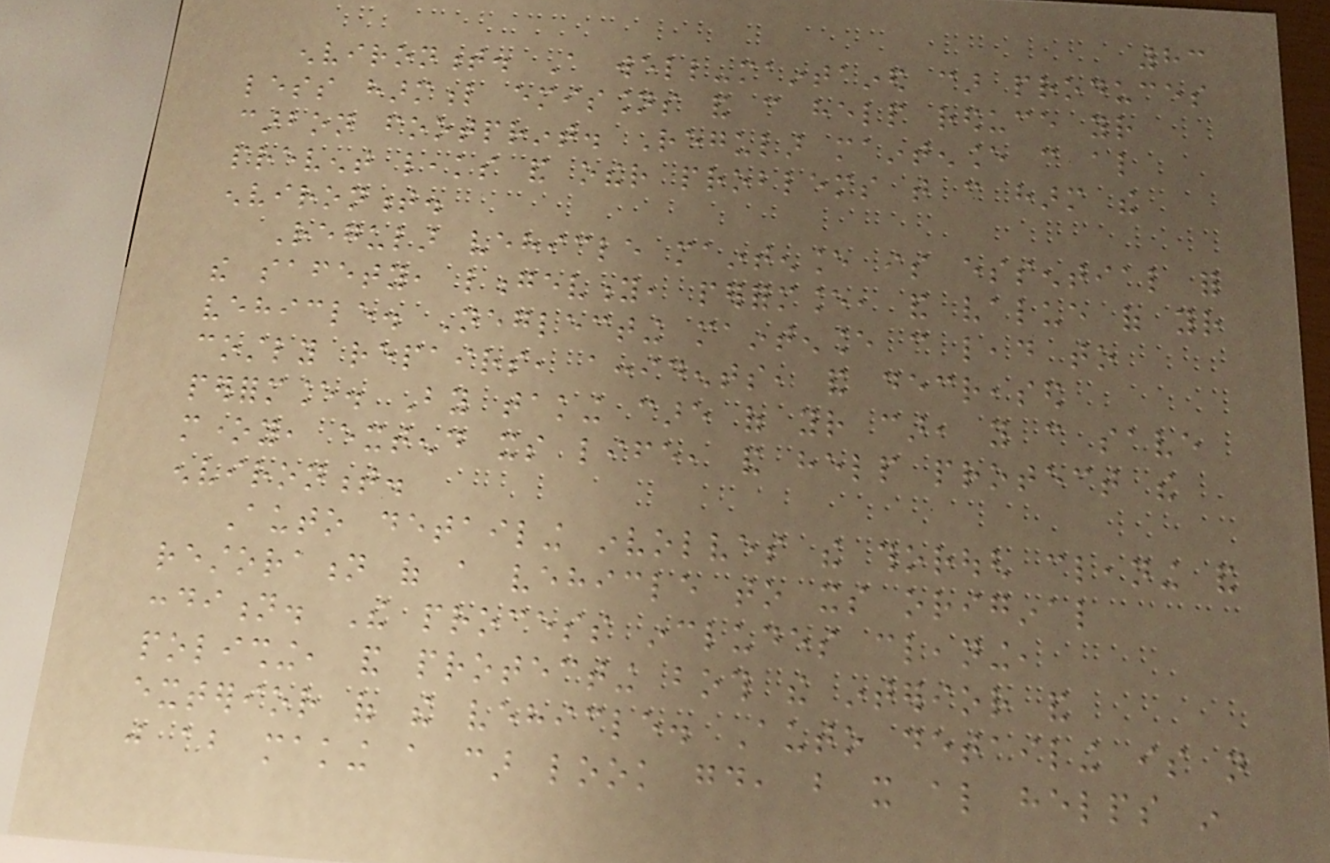83
environment. A well-maintained car produces
less harmful emissions and can help reduce your
carbon footprint. Regular maintenance can also
prevent leaks and other problems that can harm the
environment.
Regular vehicle maintenance is essential for
the safety, longevity, performance, and value of your
vehicle. Neglecting maintenance can lead to
costly repairs, accidents, and decreased
performance. By taking care of your car, you can save
money, extend its life, and help protect the
environment.
Auto detailing involves the thorough cleaning and
restoration of a vehicle to its original
condition. The process includes cleaning,
polishing, and protecting both the interior and
exterior of the vehicle. Auto detailing is not
just about making a car look good, but it also helps in
